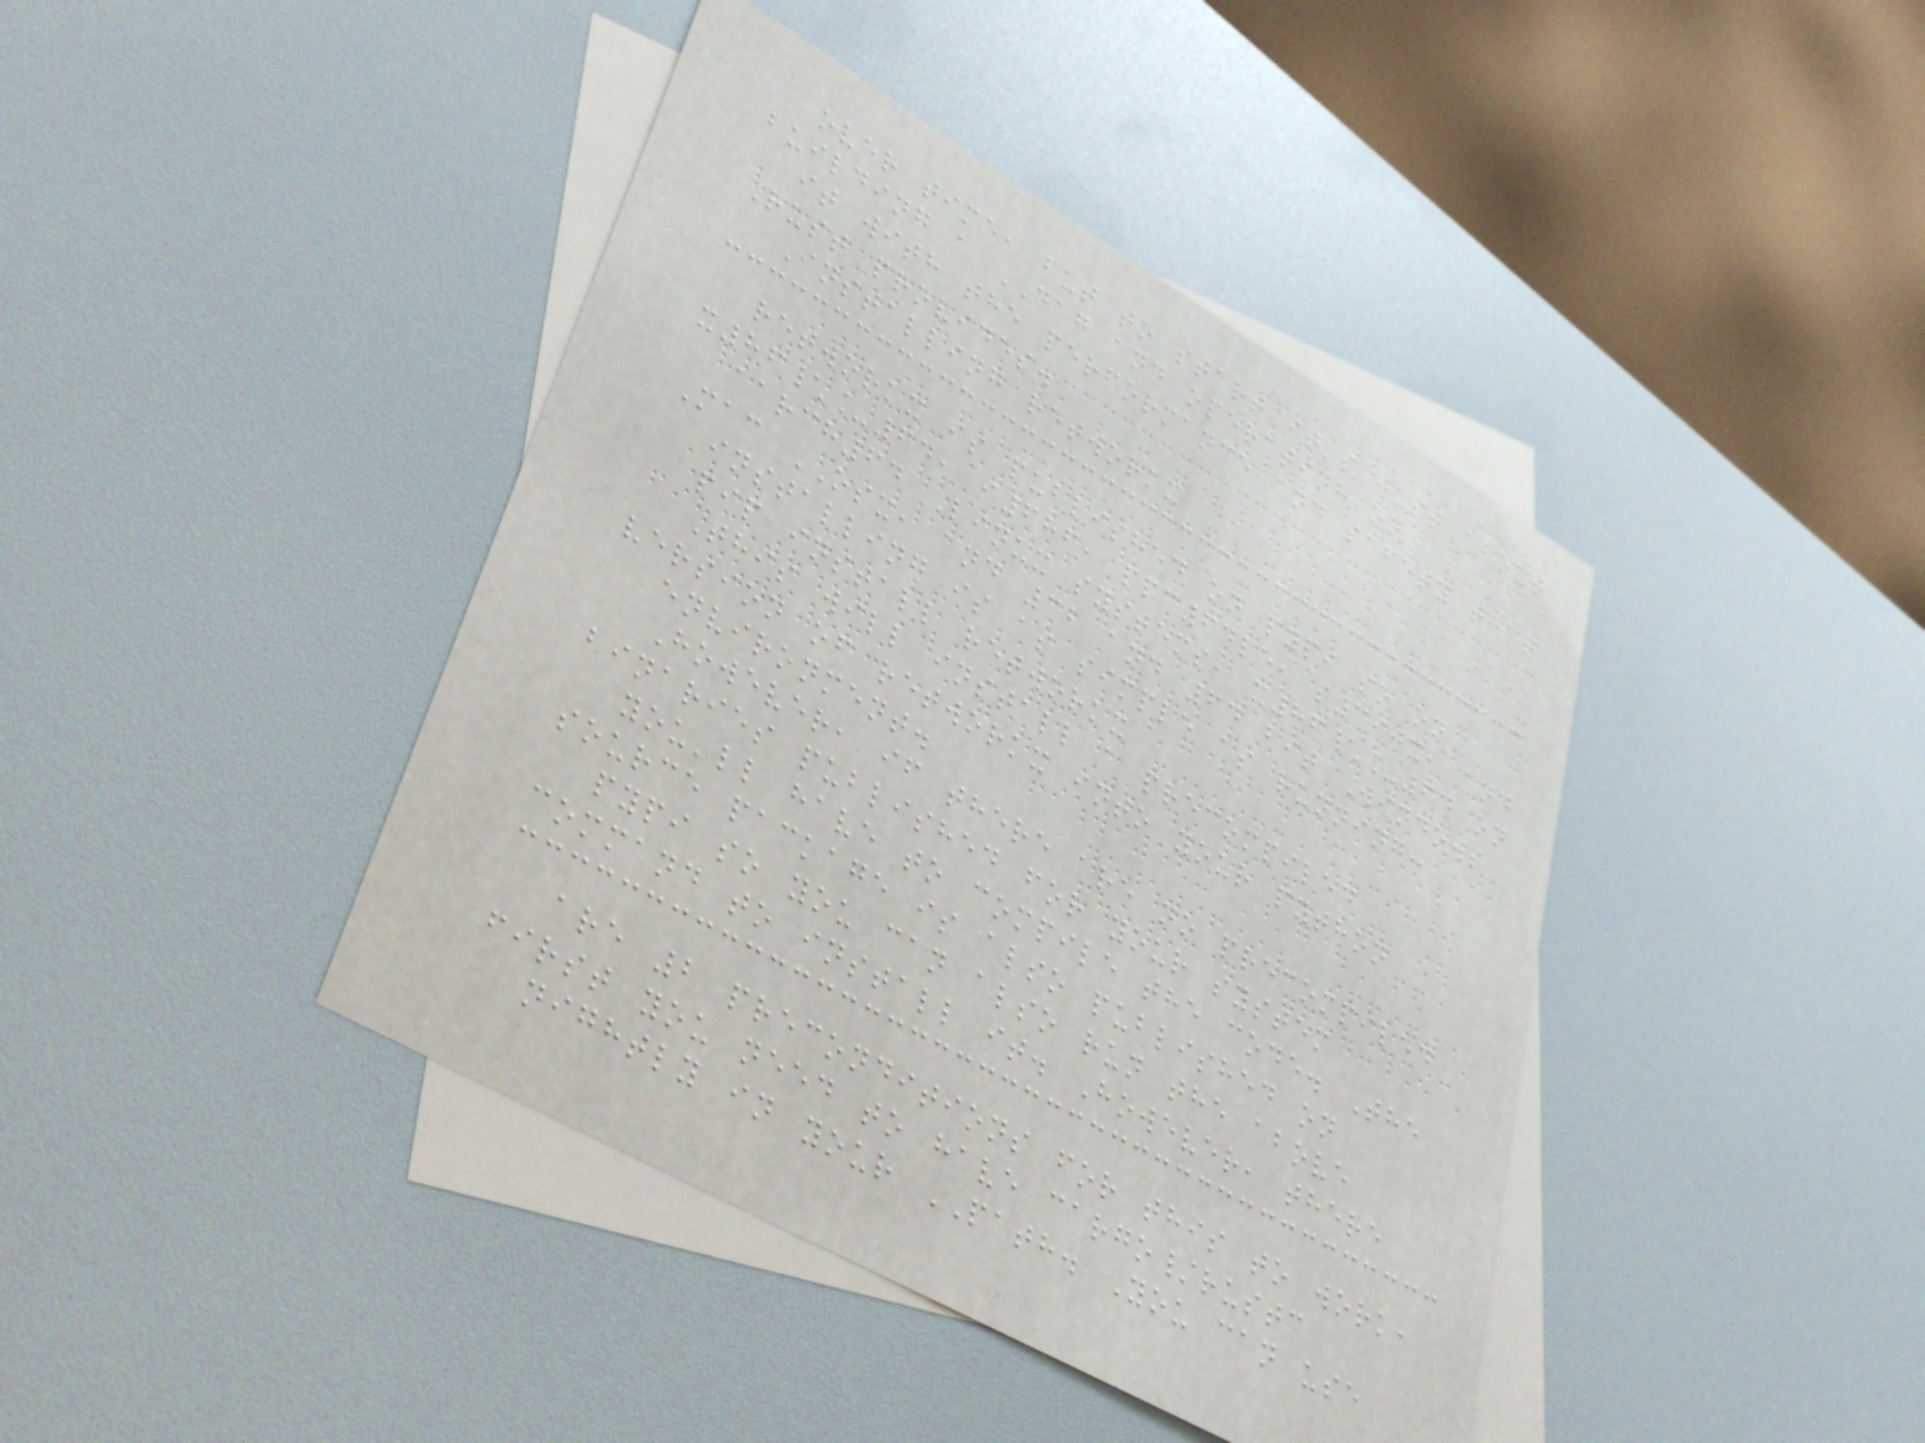over time, but to start it's just about
building a DAG and operating on
it with the performance and safety that
Rust provides.
Installing retworkx
retworkx is published on pypi so on
x86\_64, i686, ppc64le, s390x, and
aarch64 Linux systems, x86\_64 on
Mac OSX, and 32 and 64 bit Windows
installing is as simple as running:
pip install retworkx
This will install a precompiled
version of retworkx into your python
environment.
However, if there are no precompiled
binaries published for your system
you'll have to compile the code. The
source package is also published on
pypi so you can also run the above
command to install it. However, there
are 2 preconditions for this to work,
first you need to have cargo/rustc
nightly in your PATH. You can use
